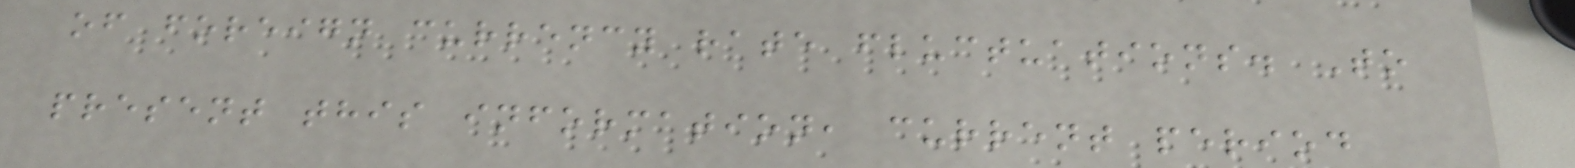of foreign currency rate fluctuations. To
present this information, current period
